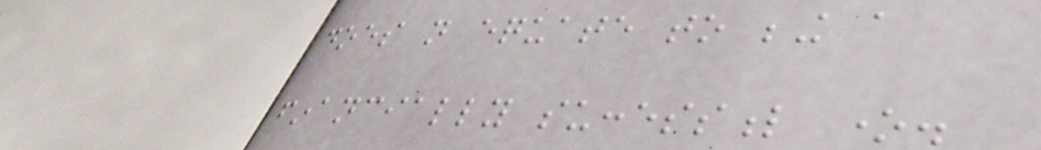does not equate to being a
financially successful one.
